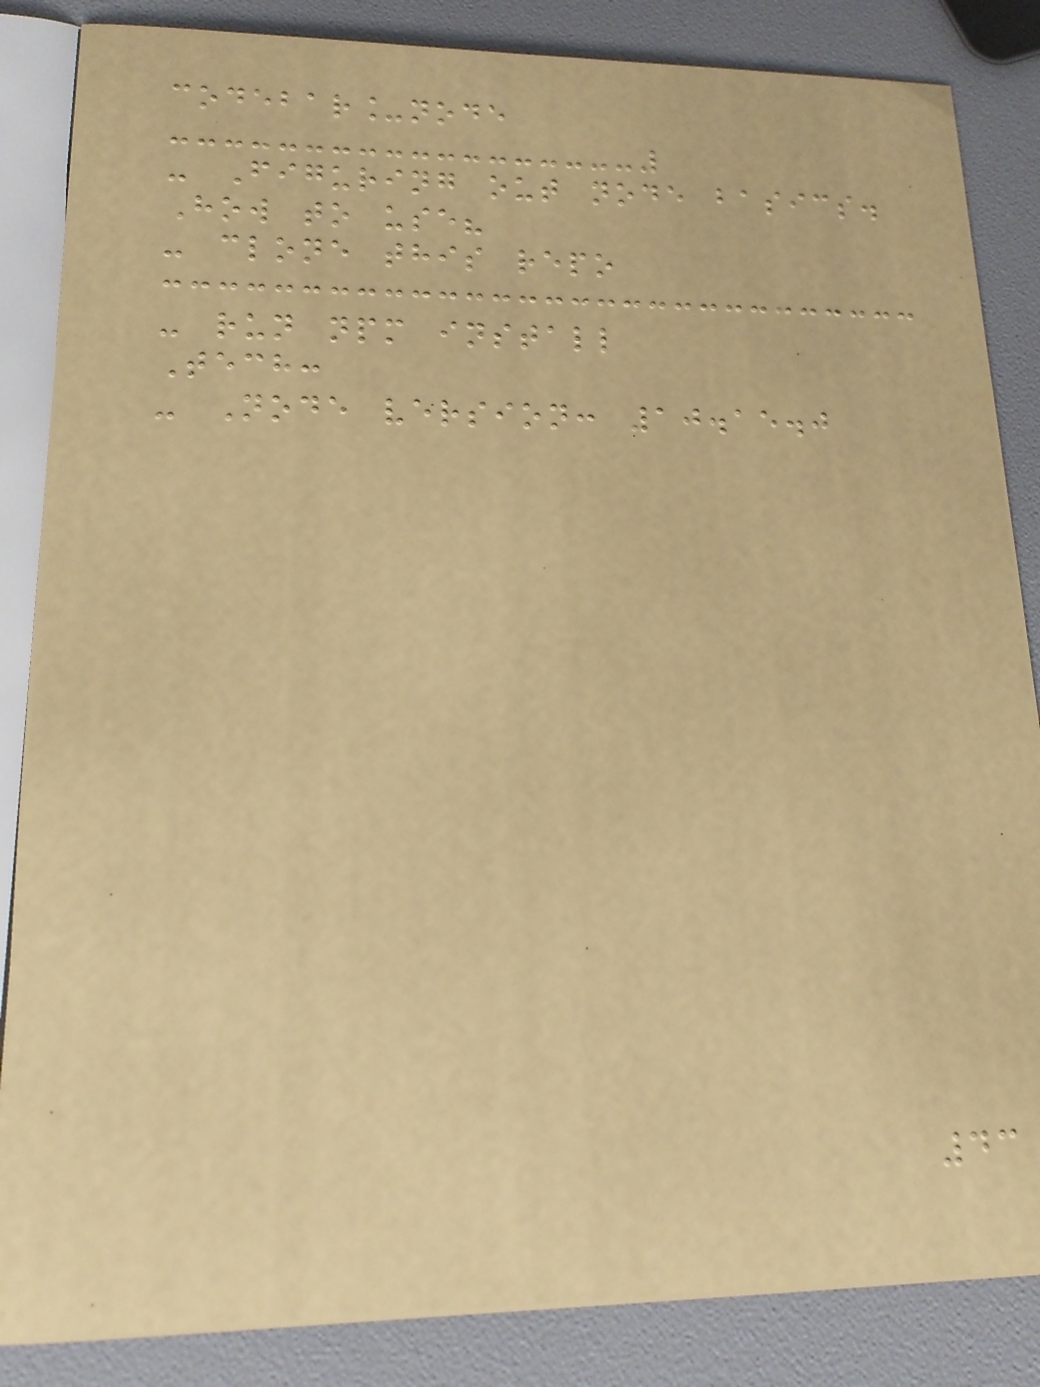codebar_node
- Figuring out node basics.
How to use?
- clone this repo
- run npm install
Tech:
- Node version: 10.15.0
43
